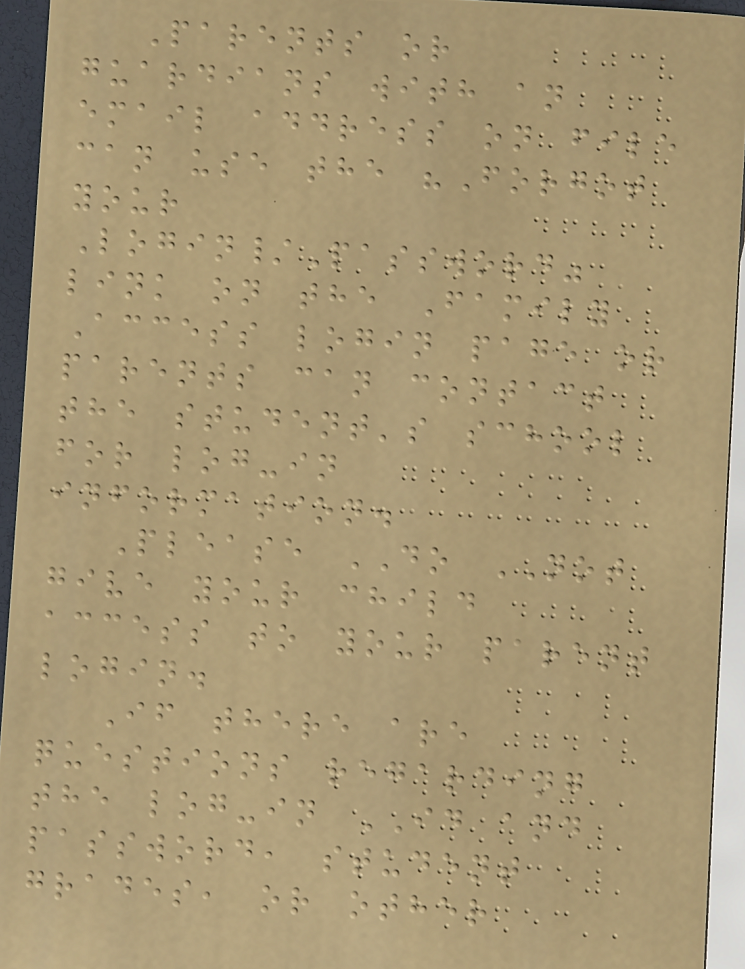Parents or
guardians with an
email address on file
can use the "Forgot
your
Login/Password"
link on the Family
Access login page or
parents can contact
the student's school
for log-in
information.
Please DO NOT
give your child
access to your parent
login.
If there are
questions regarding
the log-in ID and
password, student
grades, or other
